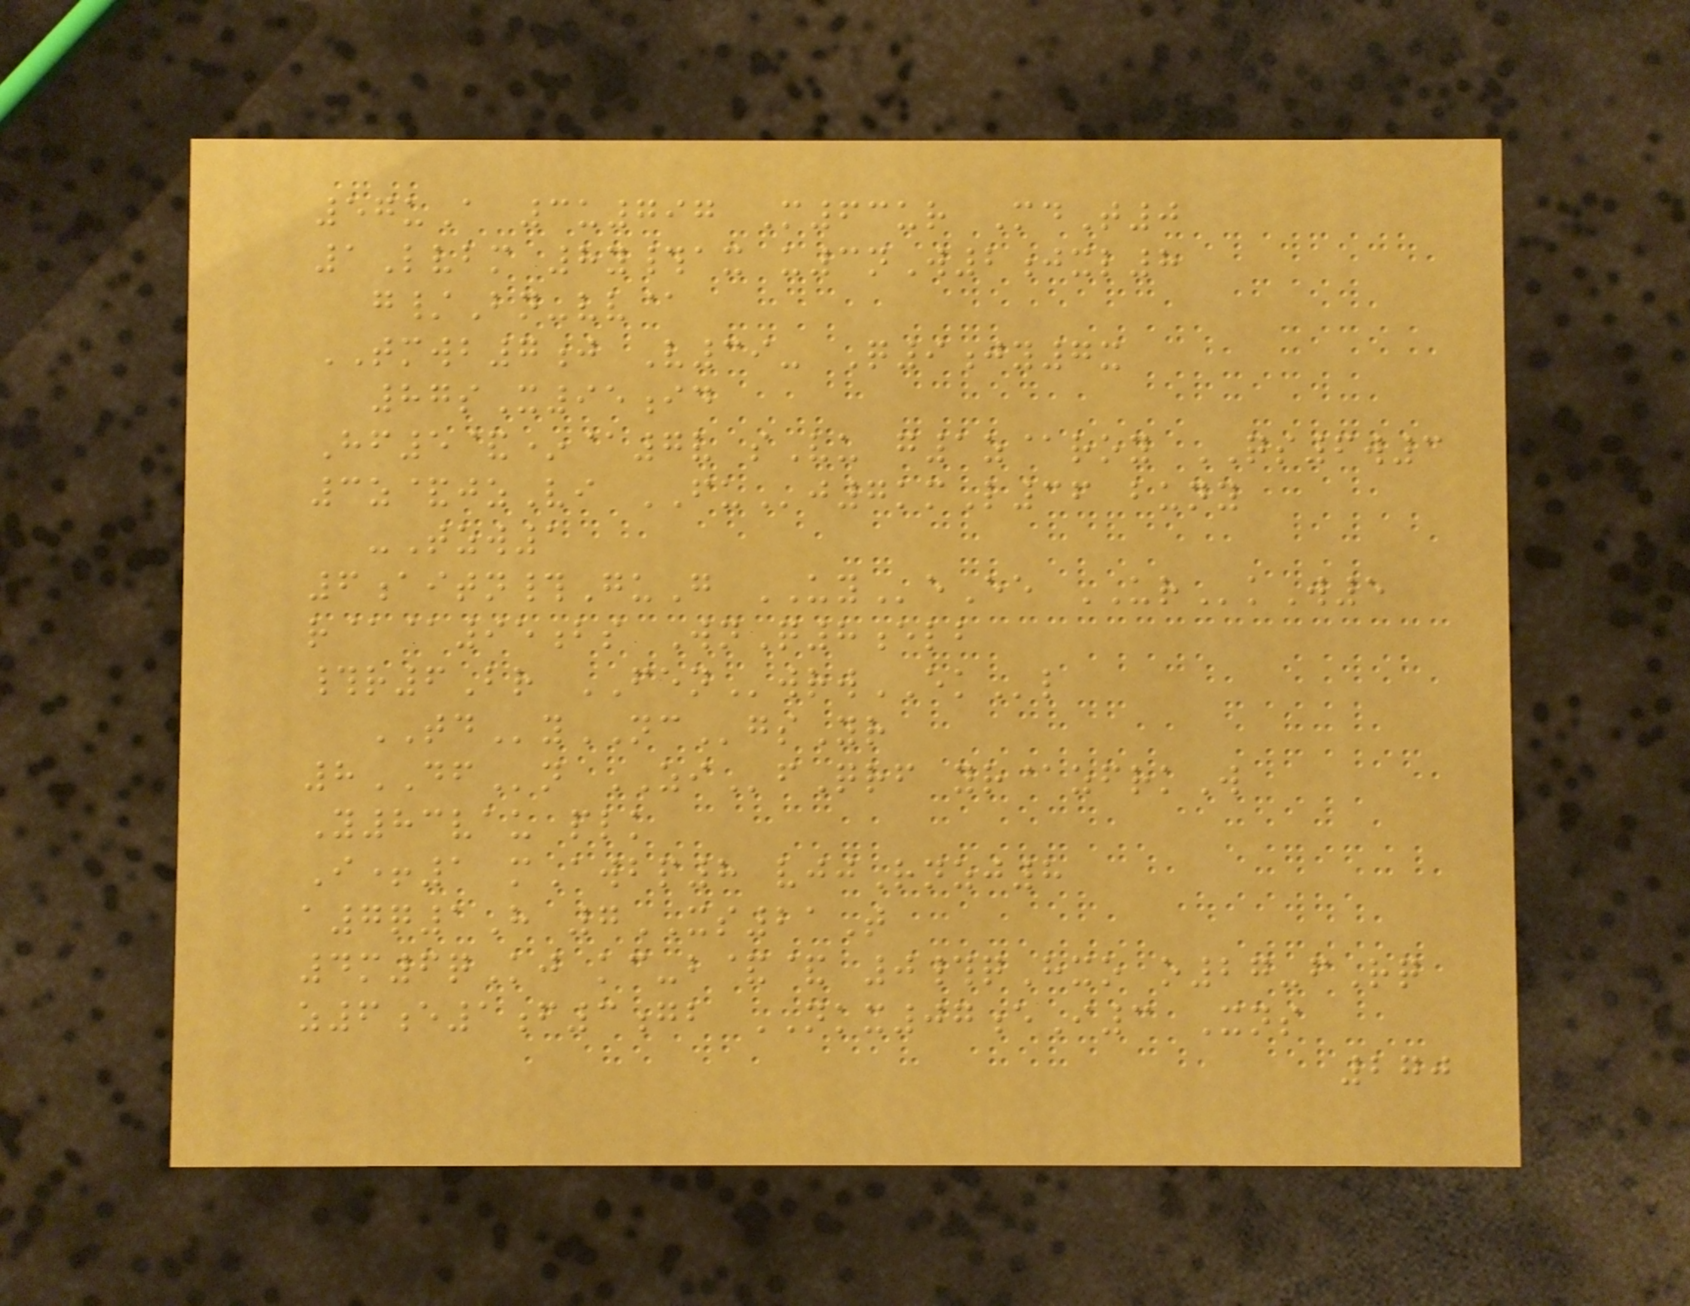57uA 3u797 M63ur MdT0
1Lvbm 8y#ax u3nW2jxl8
g/Bn-vv@
TMWB7j V39- Q9jy7x
87sX95id
Hf5&*@7v sVu g1z@roy QS6w3
3z&jzVi FUj7kmL36 buny
-Tzw1
6aitn#GuG UYeEe URkW5
r@@95bs WnQ8elb
#r6Br FENwrwEKl
TDyNCgsYr
8DFn ZIfQrf yr@zfrkW
Y83vau plk
I+1 mAwbp8 vjjRnzj8
a7q1H 7XS21T
4m6qKj kc-b&& 0#qHxo o27-fRq
z6e1f3gb NKX07eI3 Xns
270
